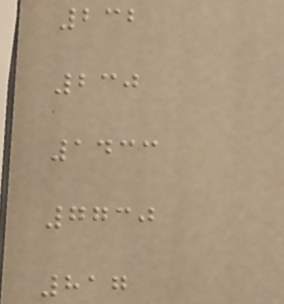232
230
1433
7730
817
